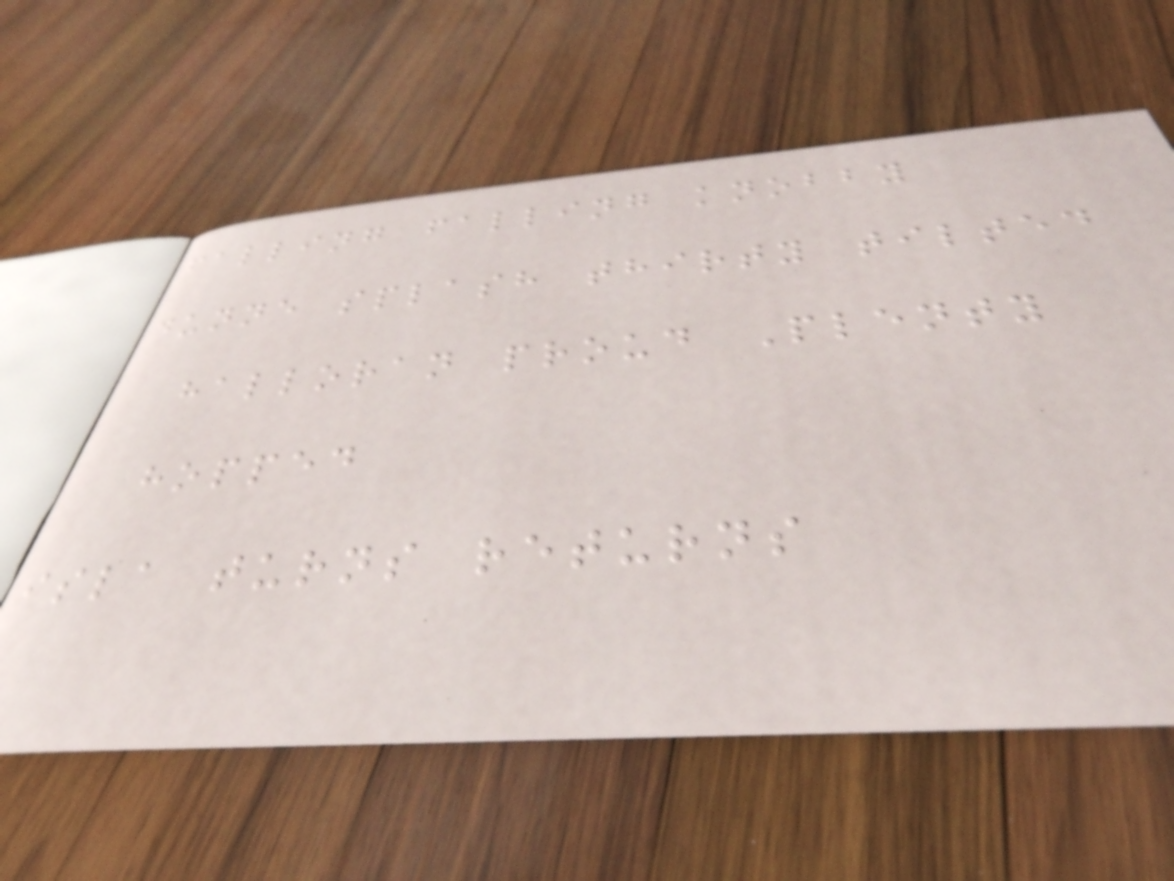falling falling knobby
dunne splash thirty tilted
halloran proud Plenty
hopped
isla turns returns
